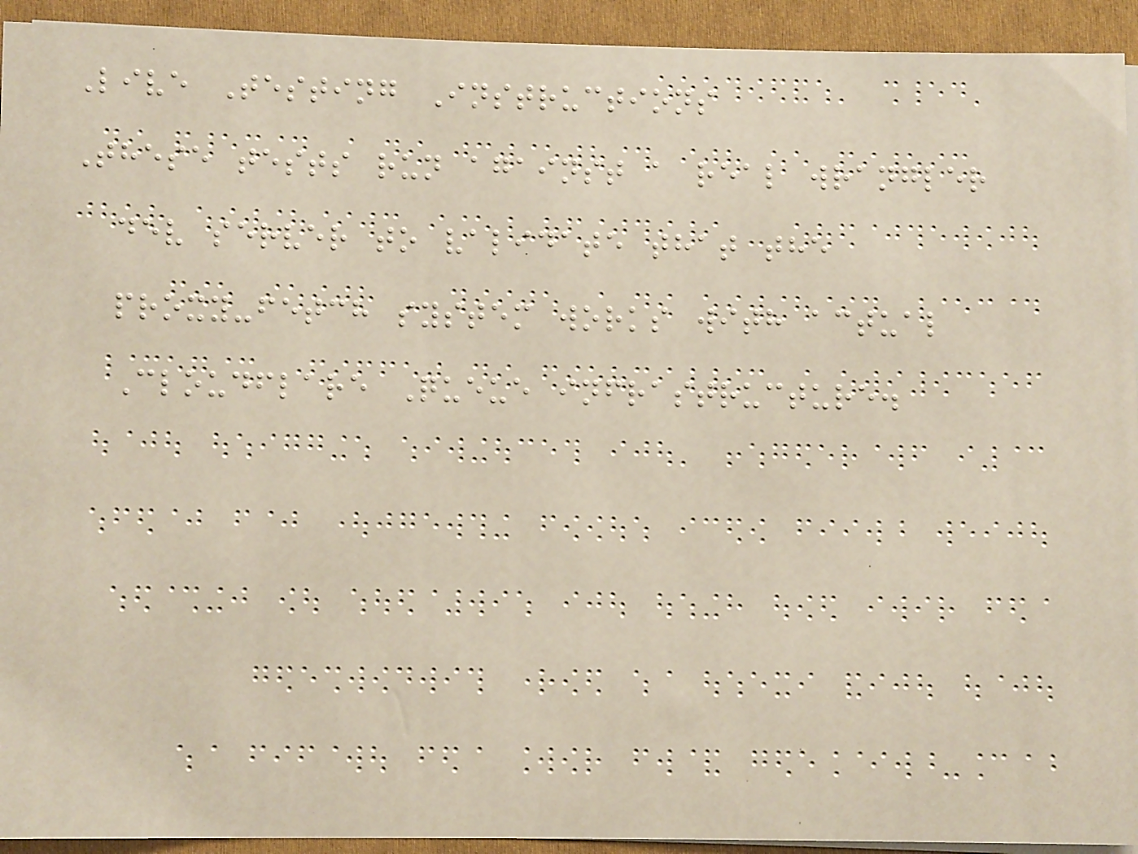Live Testing Instructions
These tests run against a real wrangler
dev server to validate that the
proxy-fetch system works with actual
Cloudflare Queue infrastructure.
